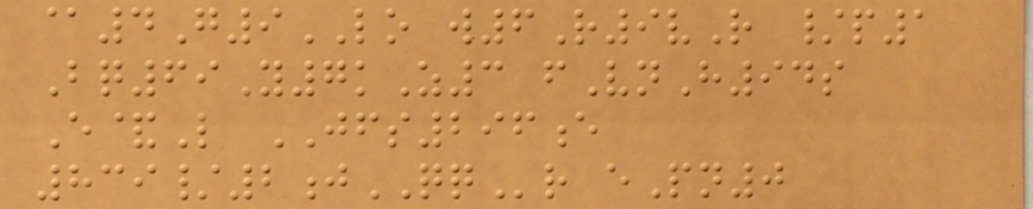@4G9LO w6R9vR /p1
Bq69Y7kZ3 fVnH94s
E&L JFS296e
839/2jQQr ePn0
